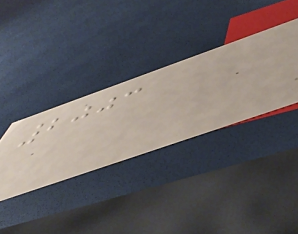2003
